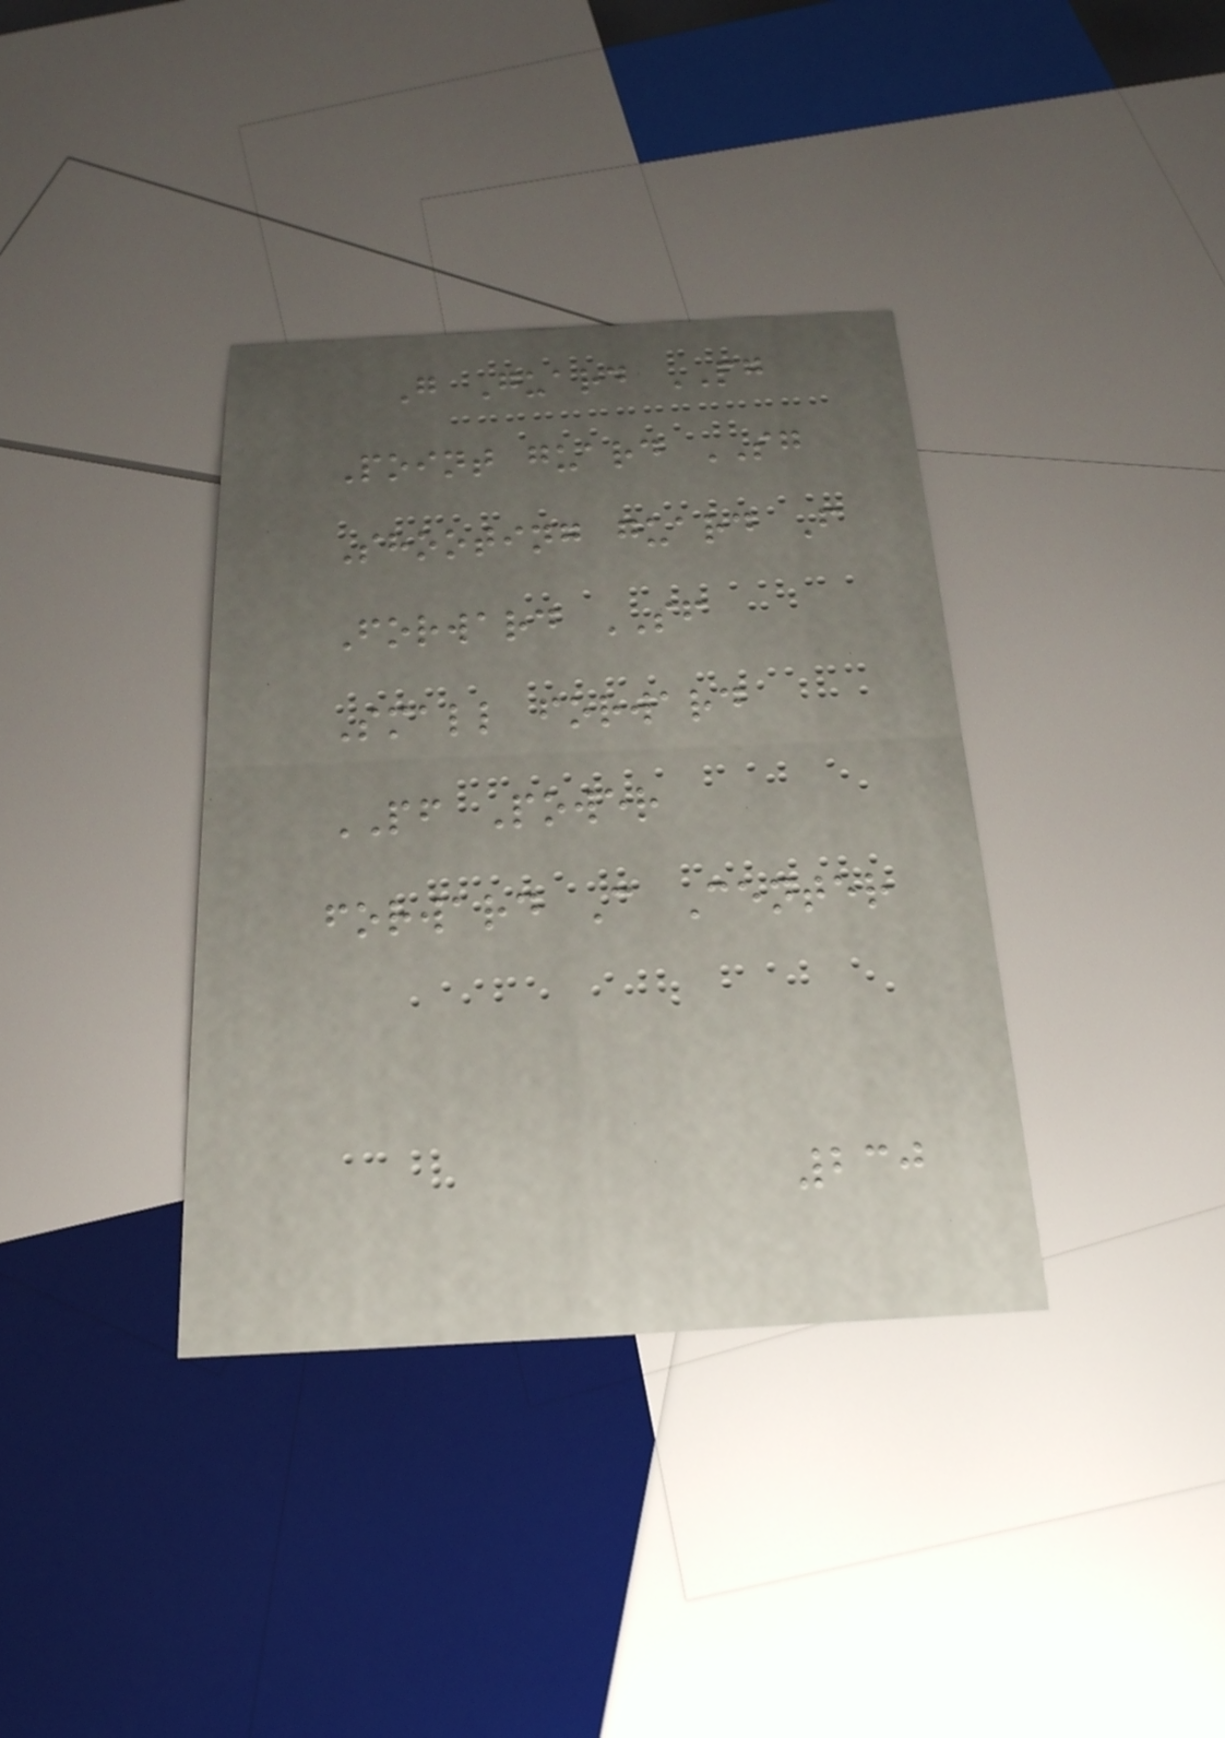G Guard PG
Point guard SG
Shooting guard F
Forward SF
Small forward
PF Power
forward C Center
230
